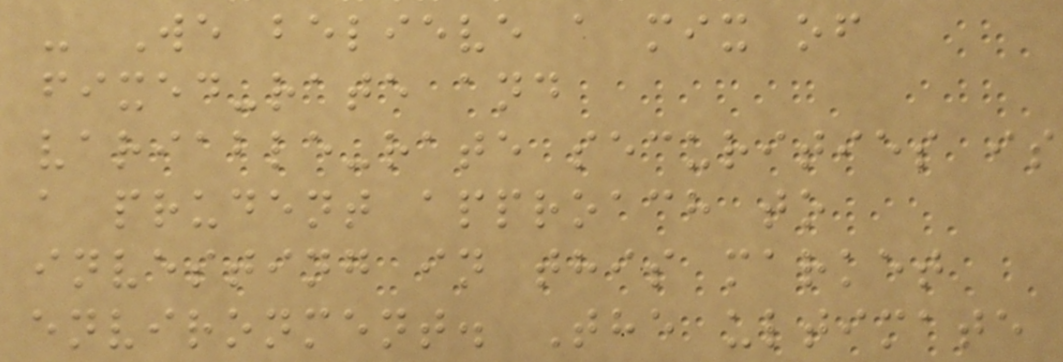- We believe a mix of
fixed-rate and
variable-rate securities is
a prudent approach to
investing in this market
environment. The ultimate
